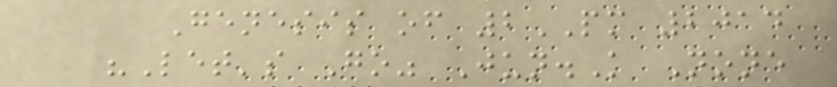Genesis of 2PM 2014
"Let's Go" Jun.K None
